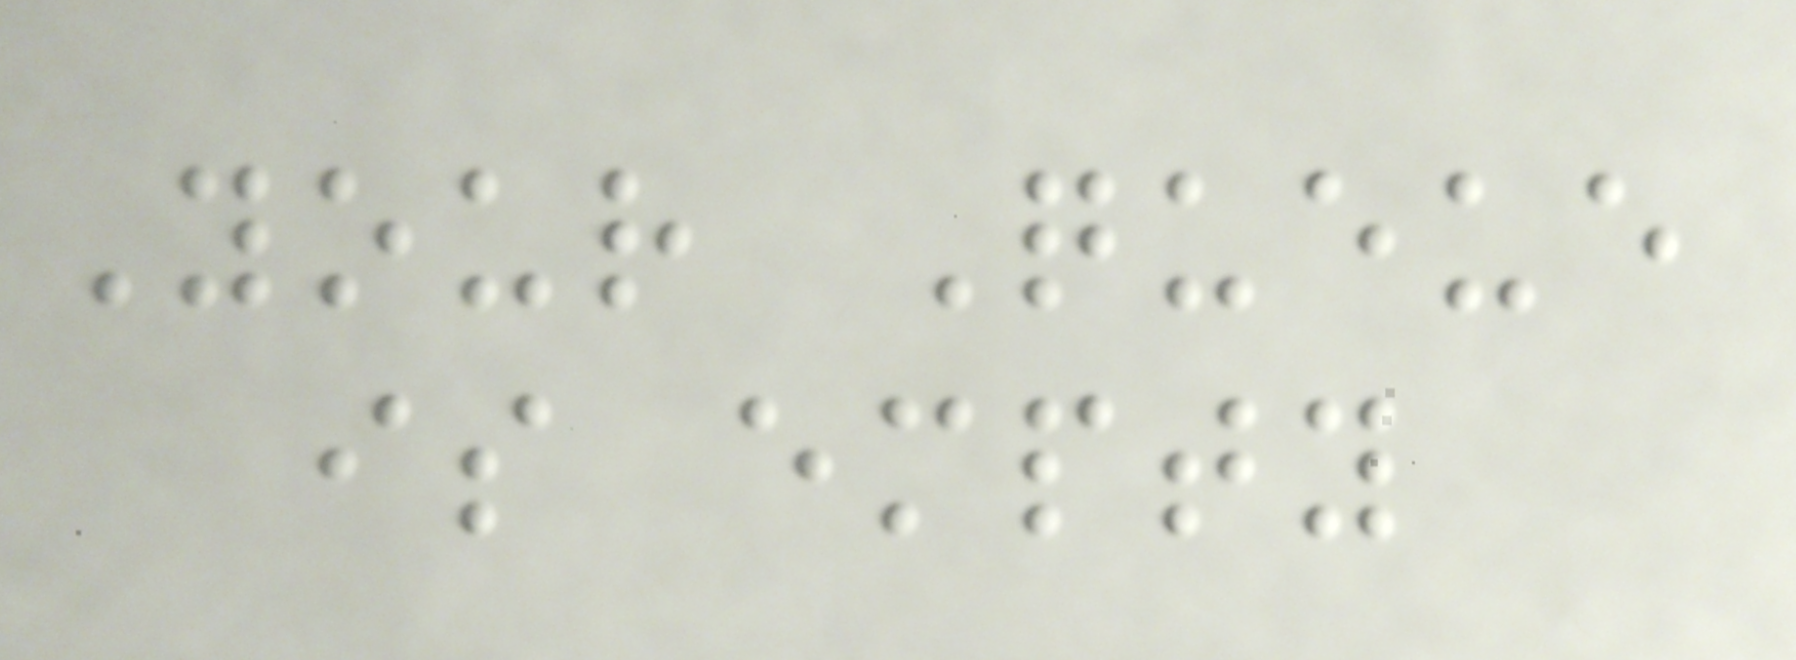Your Queue
is empty
